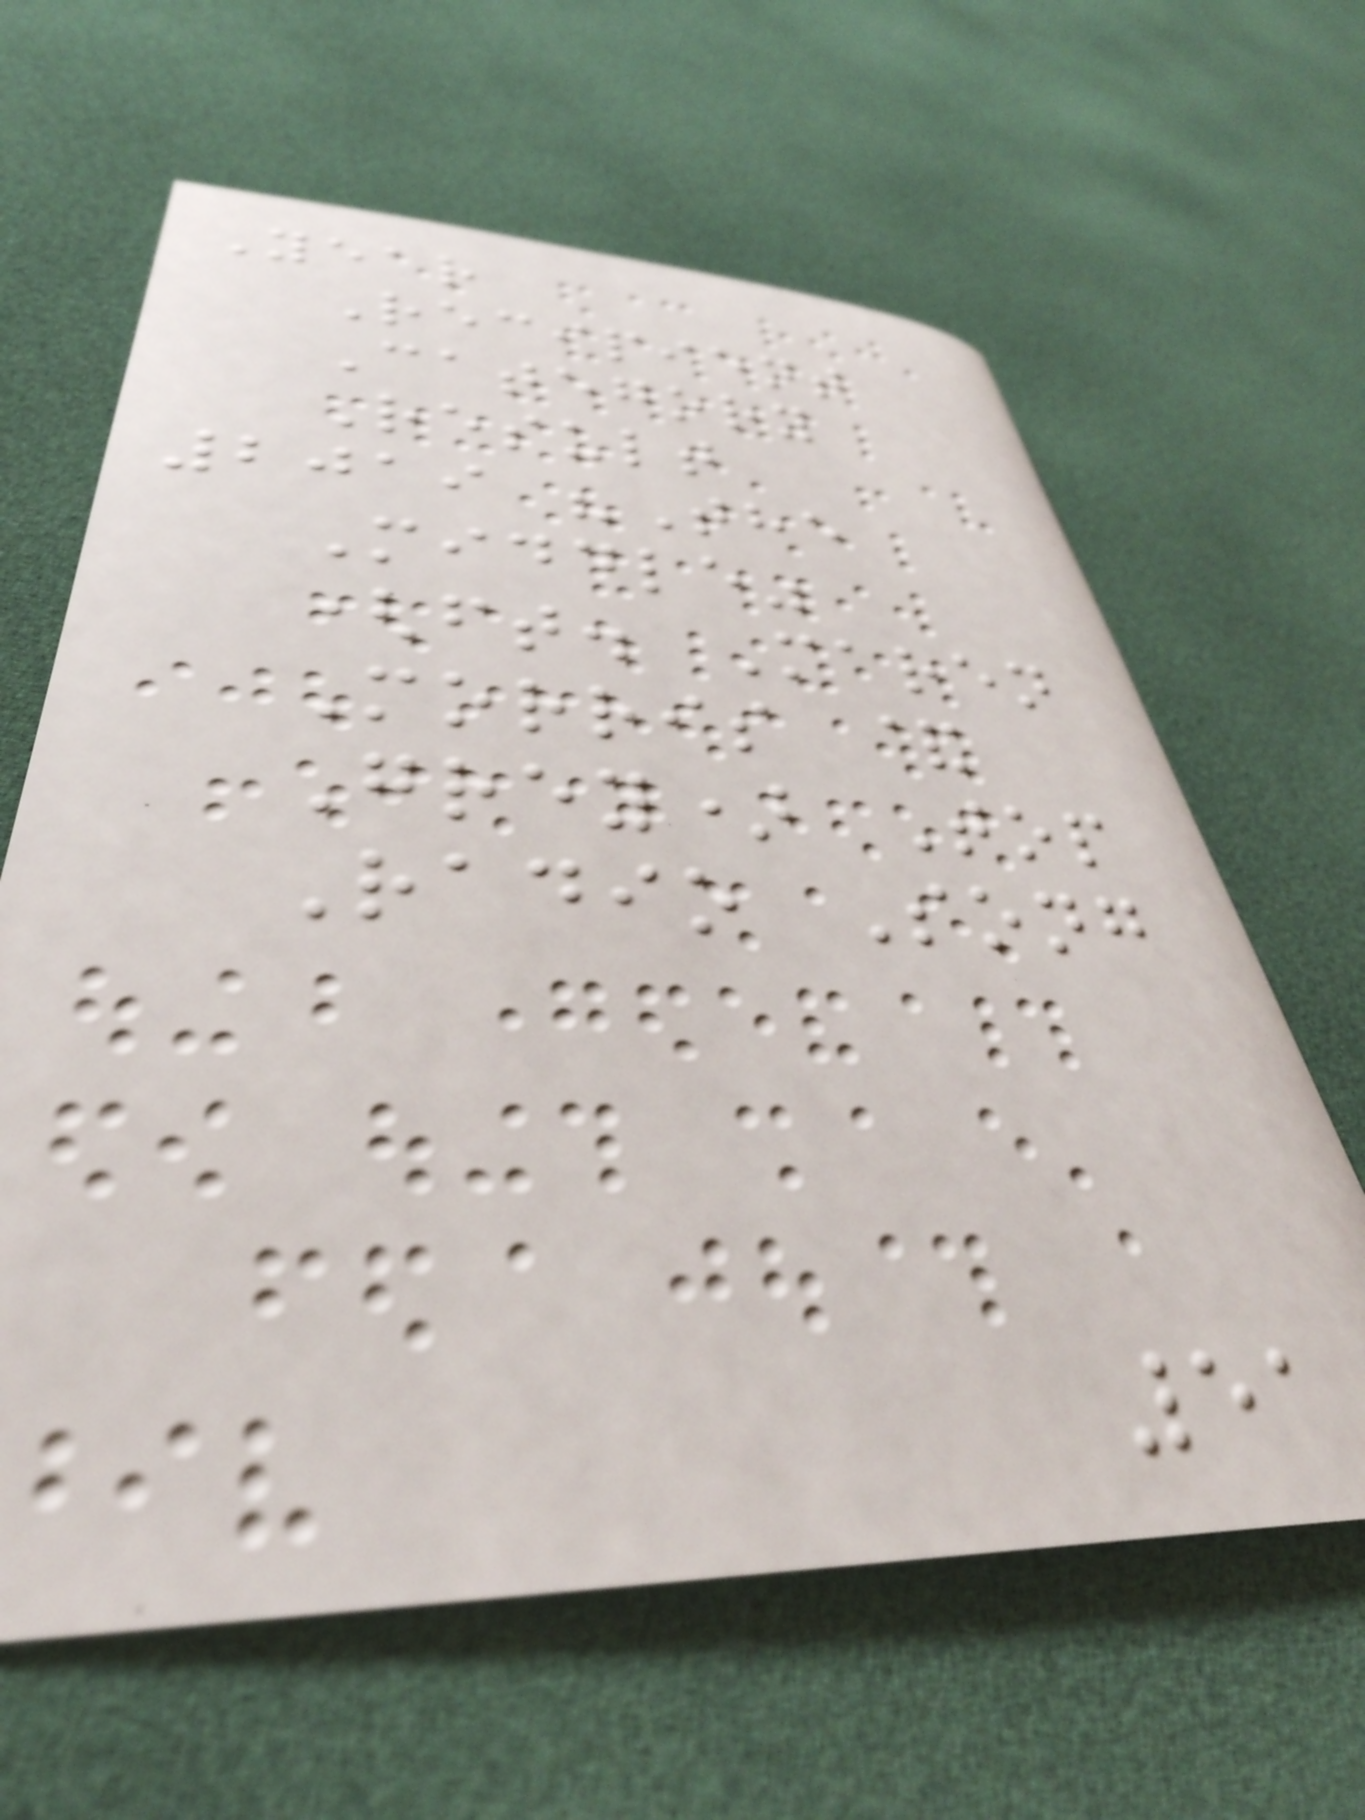Year
Recipient
Category
Result
2019 "The
Middle"
(ft. Maren
Morris &
Grey) Top
Radio Song
51
